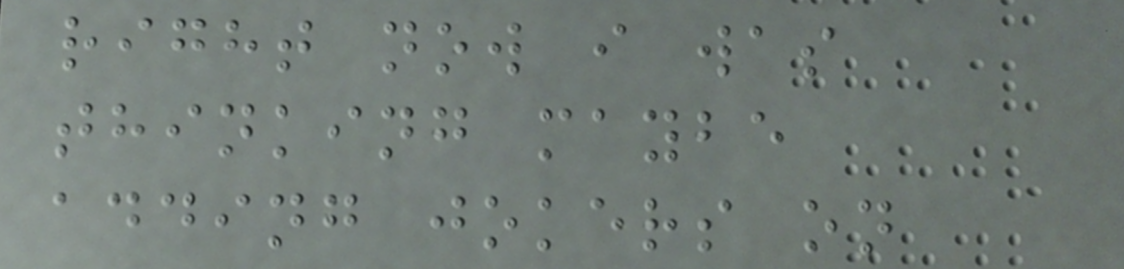right now i was
thinking maybe
adding jokers on
